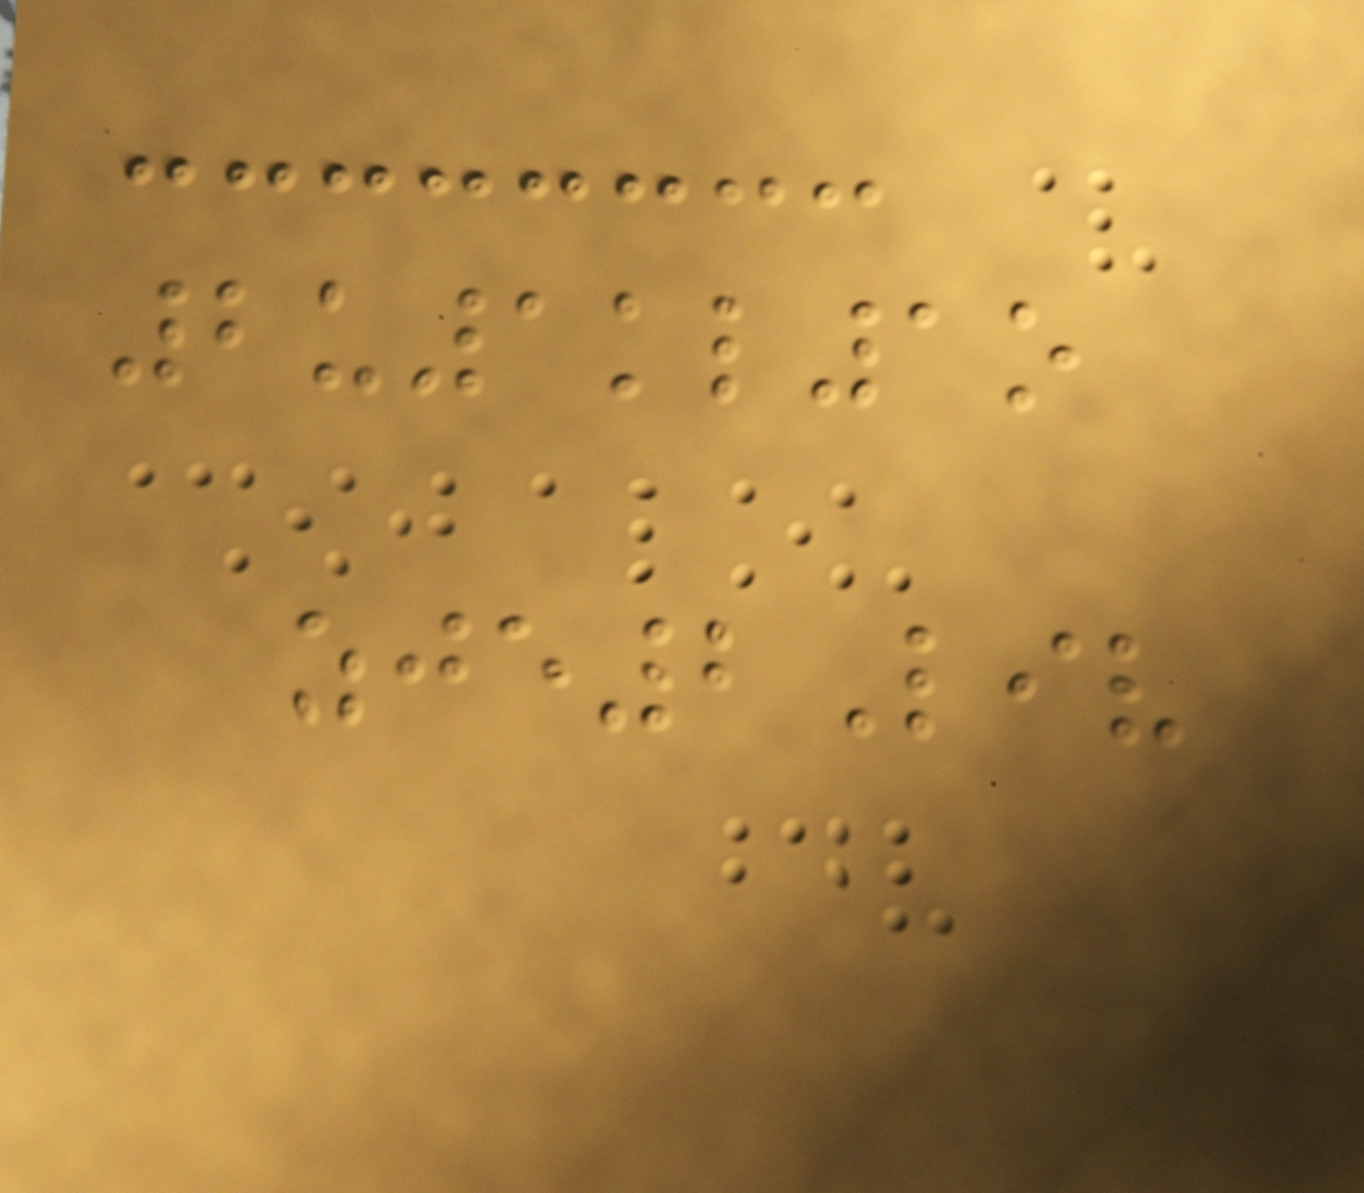2u1kl1o
zje2Liv
